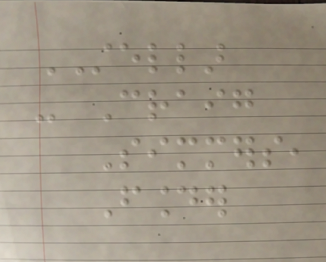STELLAR
- Craig
Simmers,
Founder
